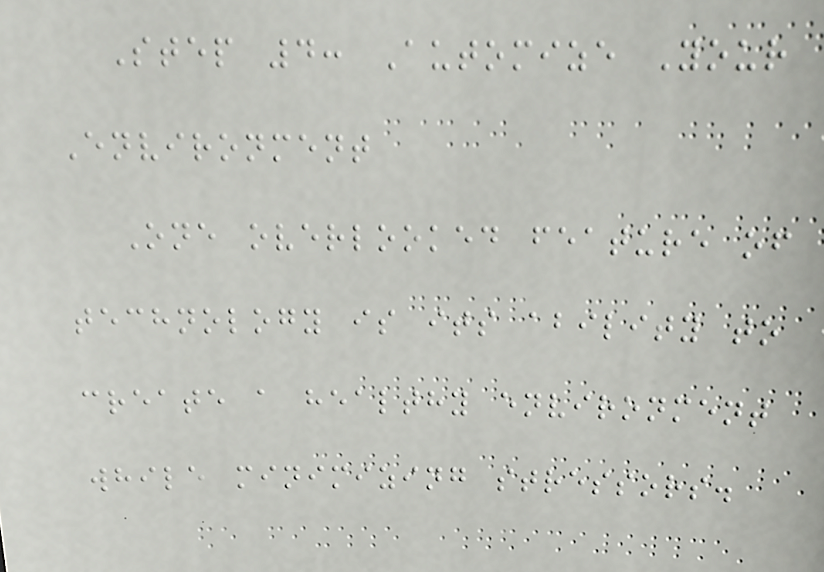Step 4: Automize Your
Environment
One overlooked feature of
technology is its ability to
create a healthy environment
while minimizing stressors.
